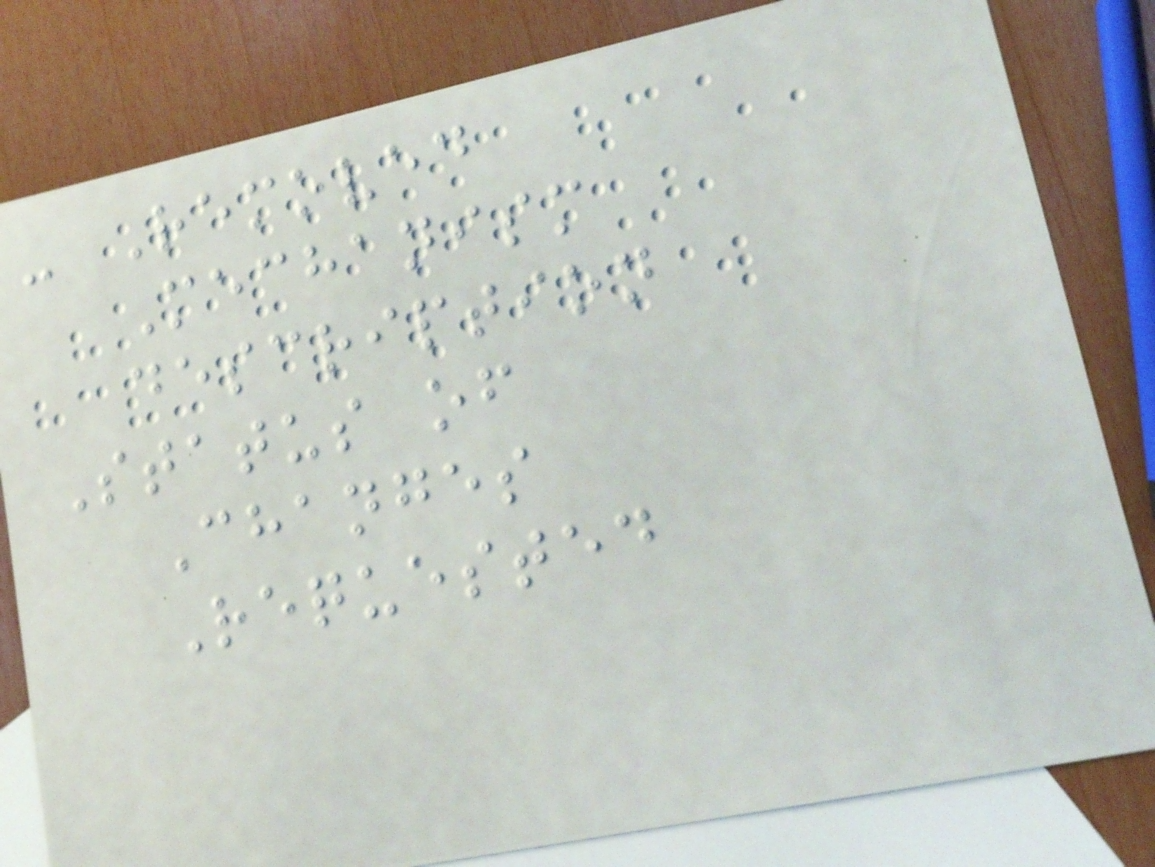- Removed
Mechanism
description
Status of
Changes
Requested
